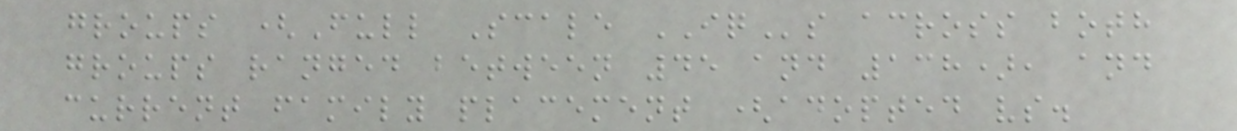groups (Full Scale IQs across both
groups ranged between 45 and 138), and
current family placement (adopted vs.
